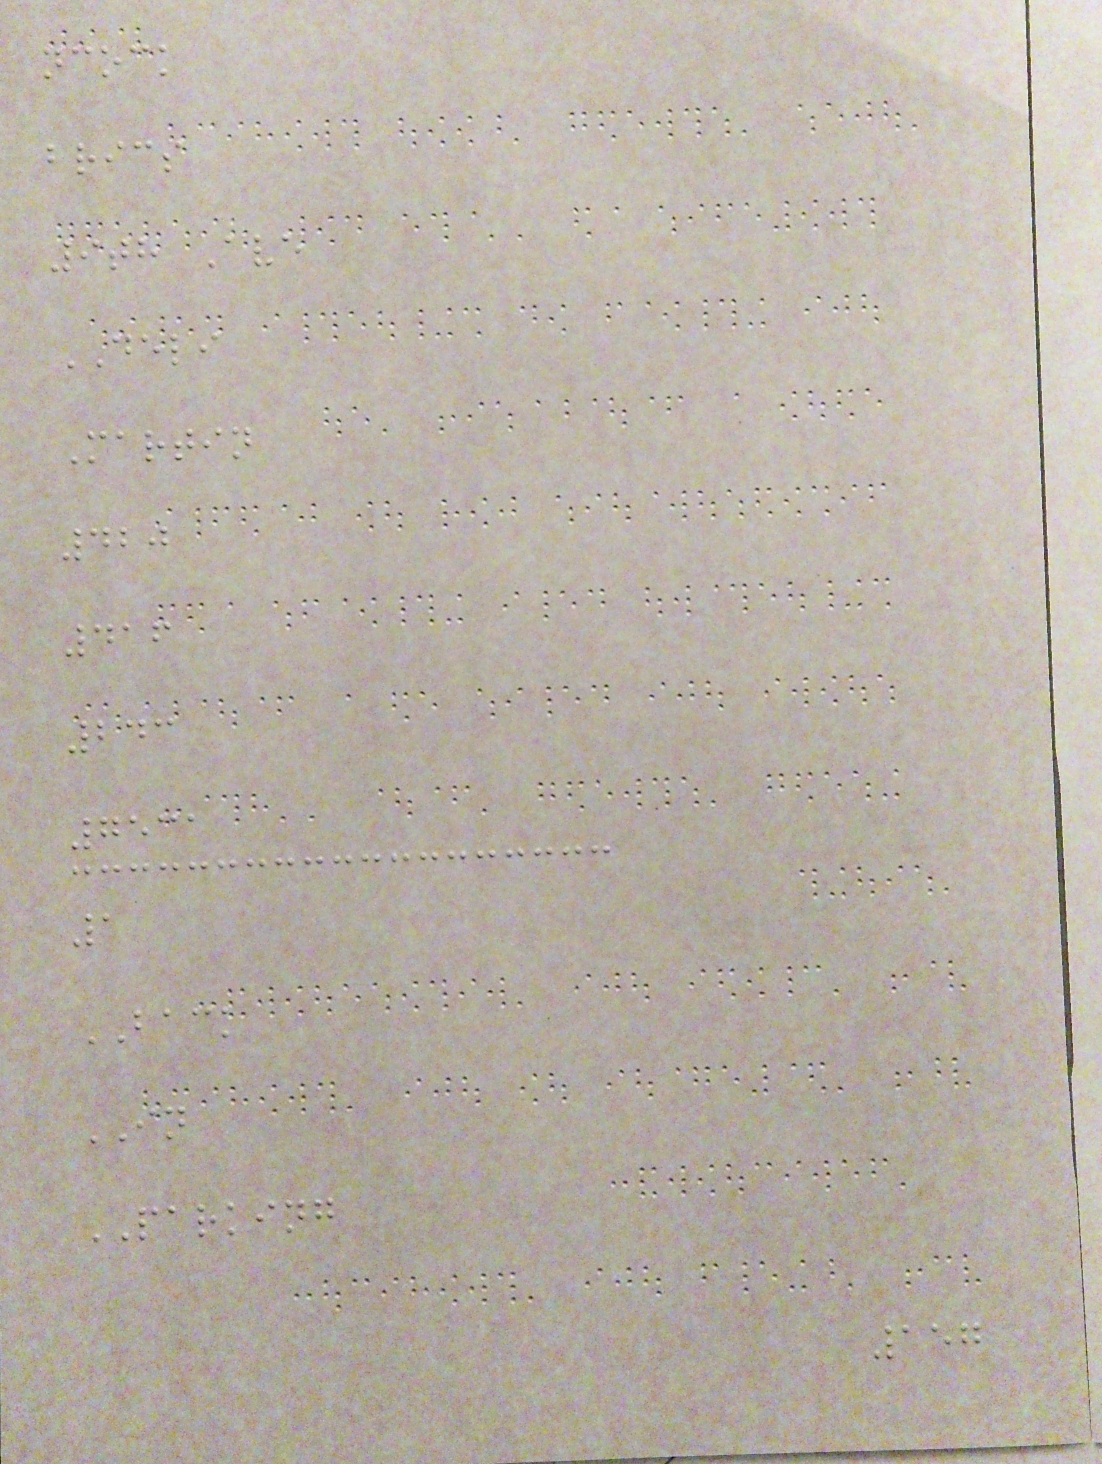ncock
brics
9th Ave
DELI
Martin
420
416
243
7531
1
BACK
IN
PARKING
157
